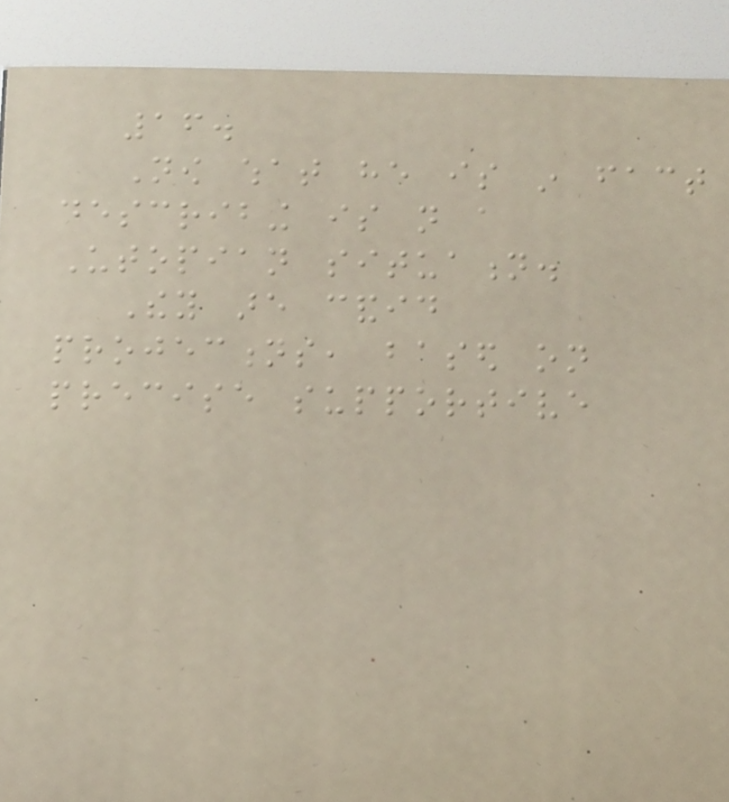16.
Now what he is in fact
describing is not a
Utopian situation.
They are candid
projections, based on
precise supportive
